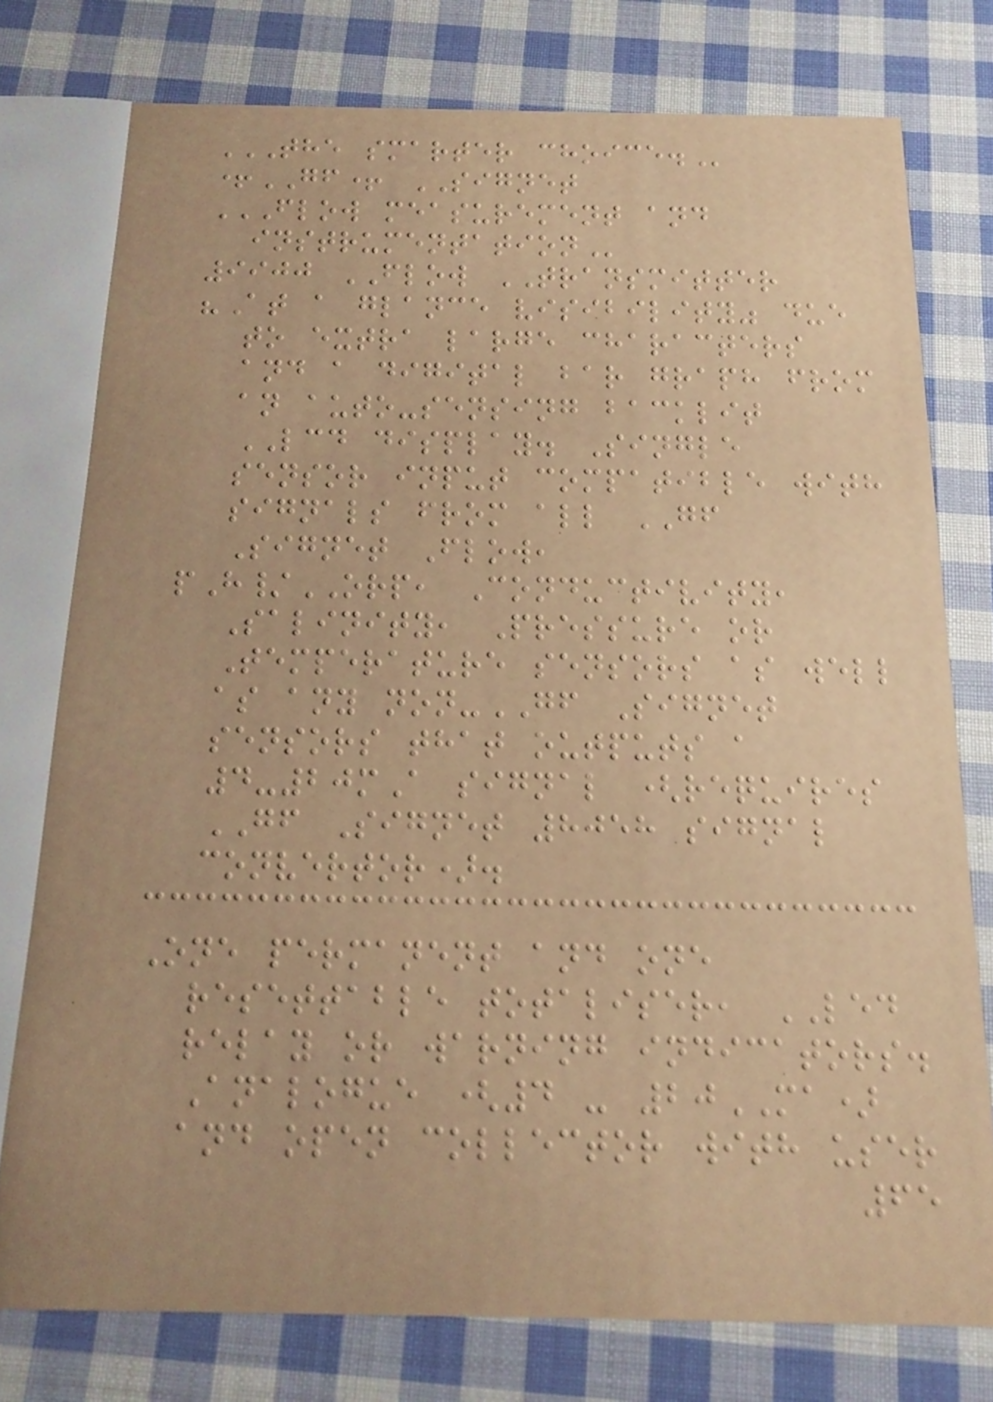THE SMARTER CHOICE.
+GF+ SIGNET
FLOW MEASUREMENT AND
INSTRUMENTATION
9900 FLOW TRANSMITTER
"At a glance visibility" due
to extra large characters
and a digital bar graph from
an auto-sensing backlit
LCD display. Single
sensor input compatible with
signals from all GF
Signet Flow,
pH/ORP, Conductivity,
Salinity, Pressure or
Temperature sensors as well
as any non-GF Signet
sensors that outputs a
4-20mA signal (requires
GF Signet 8058 signal
convertor).
One permanent and one
resettable totaliser, LED
relay or warning indicators.
Analogue (4 - 20MA)
and open collector with user
65
